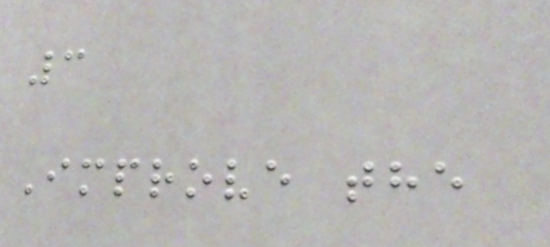3
Improve the
